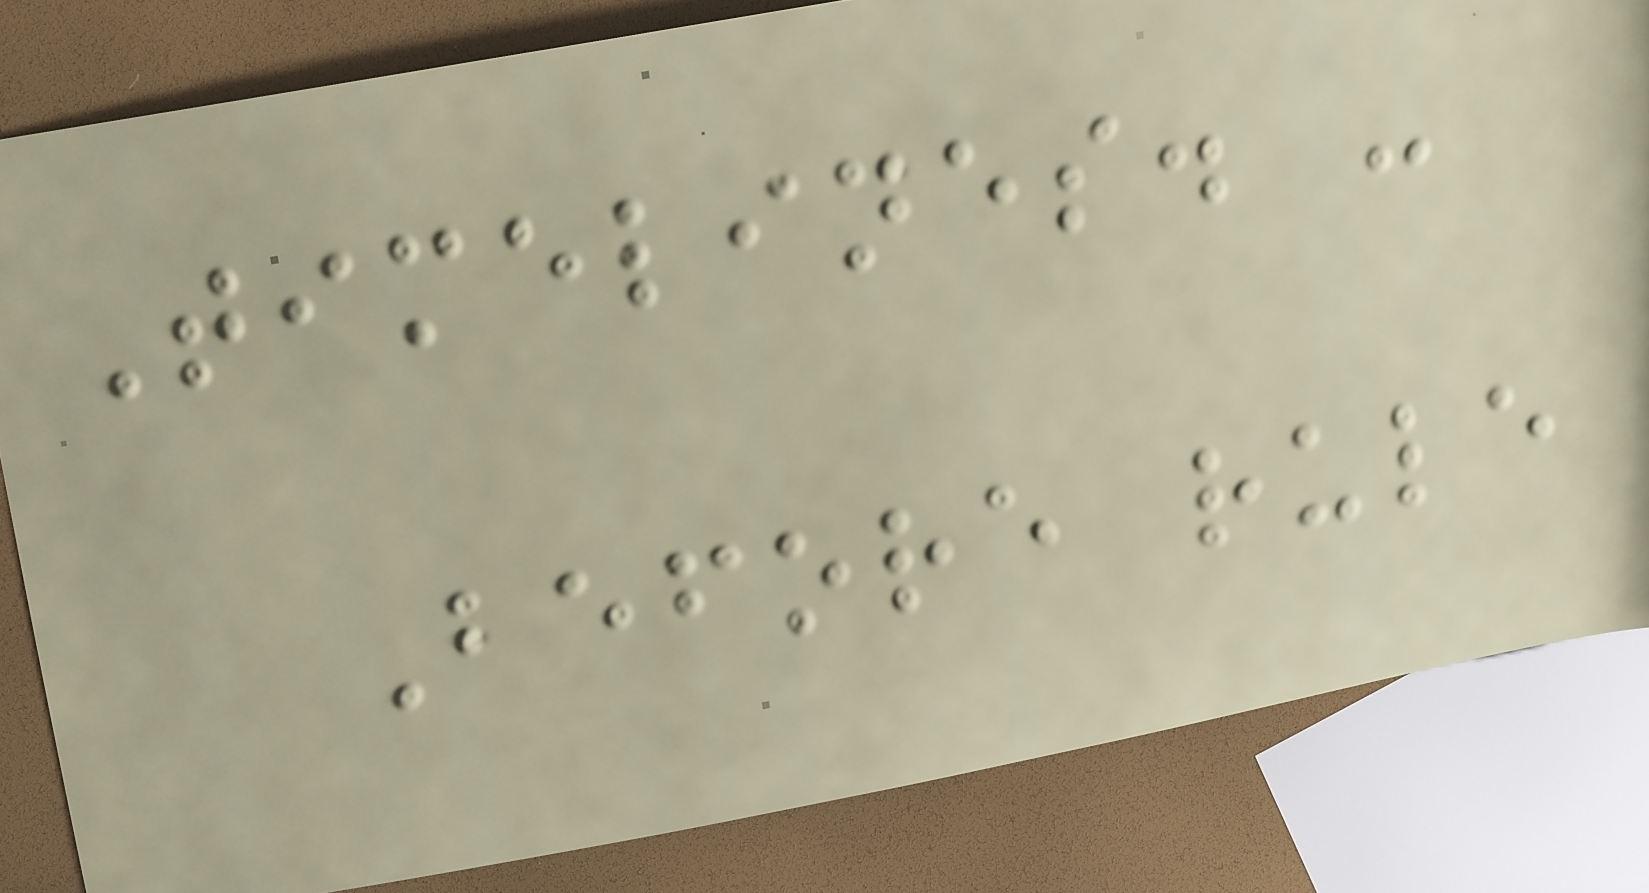Timelines. -
Before rule
